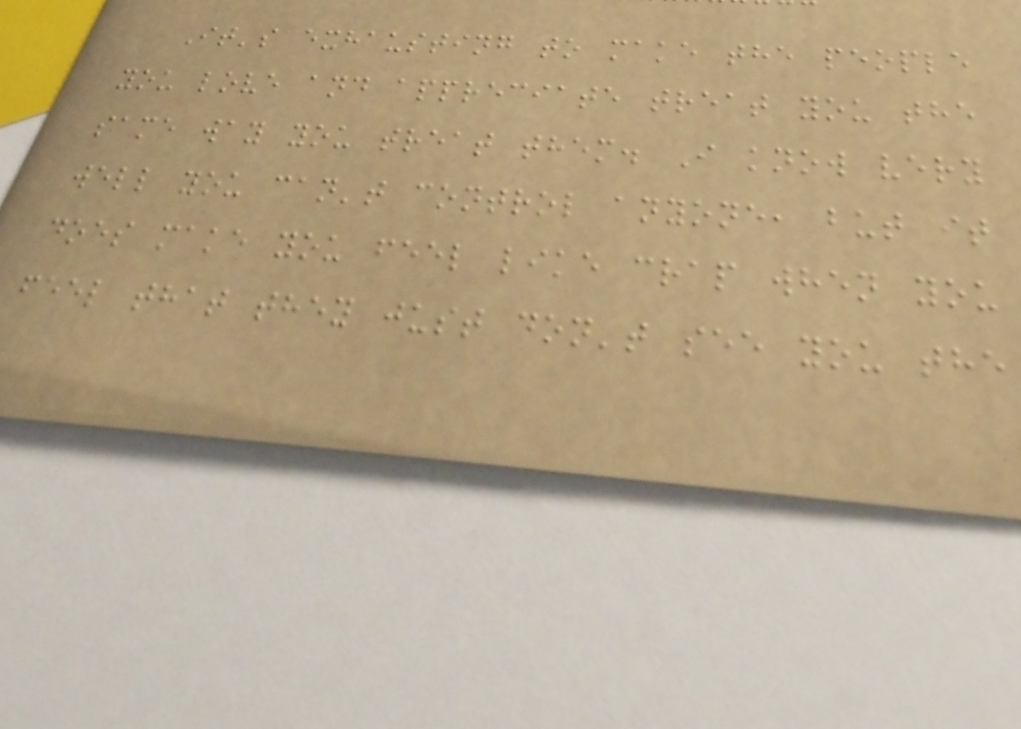It's exhausting to make the people
you love and appreciate treat you the
same way you treat them. I know very
well you can't control anyone, but it
does make you feel like crap when you
feel that they just don't see you the
